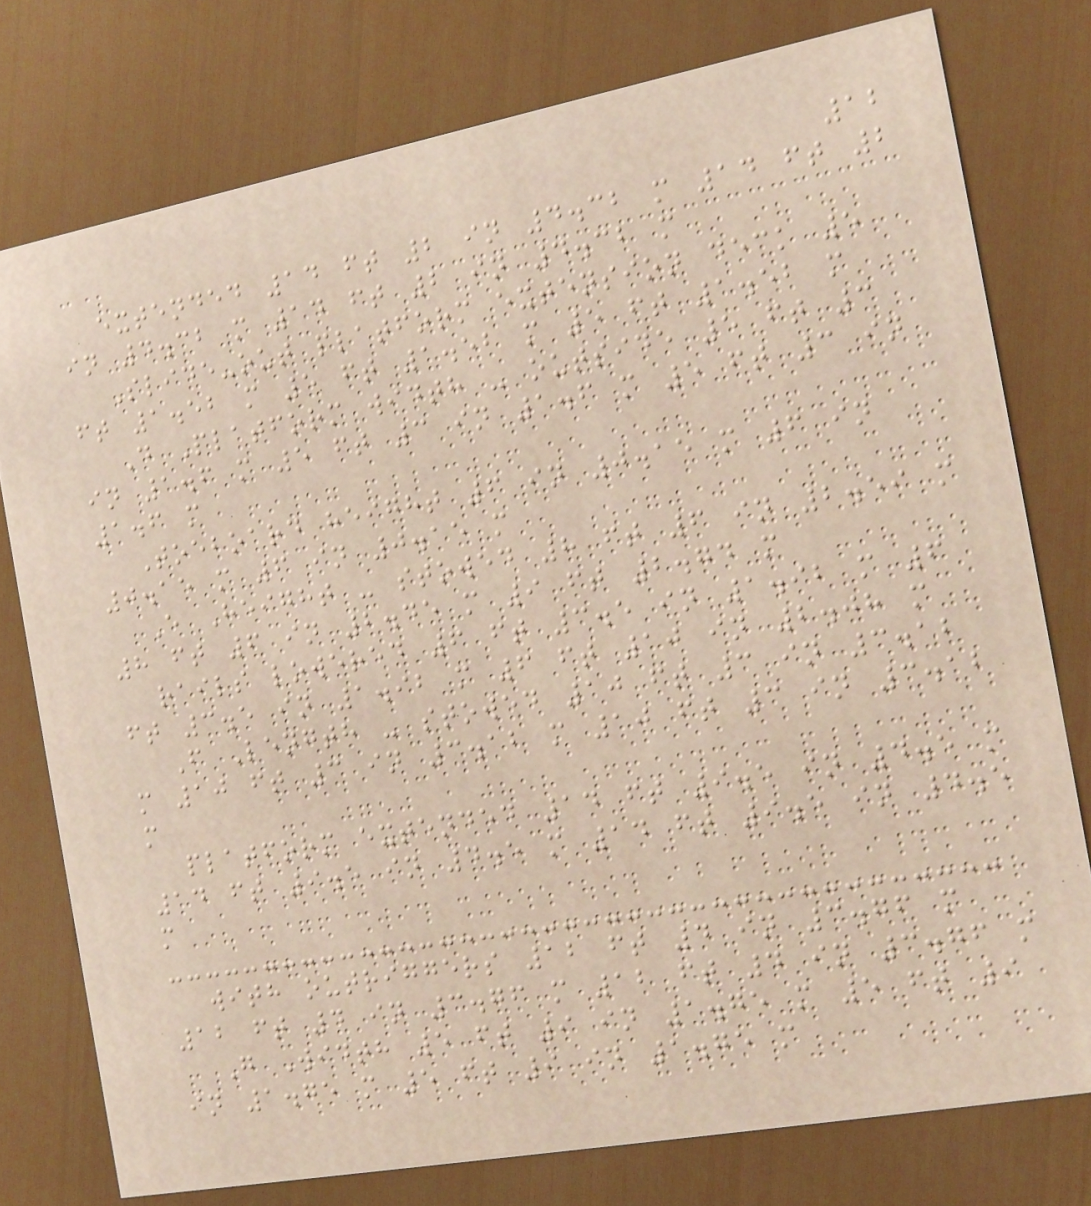12
extended 14 ft 2 in 4.32 m 14 ft 2
in 4.32 m 14 ft 2 in 4.32 m
Slide-out platform extension deck 5
ft 1.52 m 5 ft 1.52 m 5 ft 1.52 m
D Platform width - outside 5 ft 3
in 1.6 m 5 ft 3 in 1.6 m 5 ft 3 in
1.6 m
Toeboard height 6 in 0.15 m 6 in
0.15 m 6 in 0.15 m
E Height - stowed 8 ft 6 in 2.59 m
8 ft 6 in 2.45 m 9 ft 2.74 m
rails lowered 6 ft 3.5 in 1.92 m 6
ft 3.5 in 1.92 m 6 ft 10 in 2.08 m
F Length - stowed 10 ft 3 in 3.12
m 10 ft 3 in 3.12 m 10 ft 3 in 3.12
m
platform extended 14 ft 9.5 in 4.5 m
14 ft 9.5 in 4.5 m 14 ft 9.5 in 4.5
m
with outriggers 12 ft 4 in 3.76 m
12 ft 4 in 3.76 m 12 ft 4 in 3.76 m
G Width 5 ft 9 in 1.75 m 5 ft 9
in 1.75 m 5 ft 9 in 1.75 m
